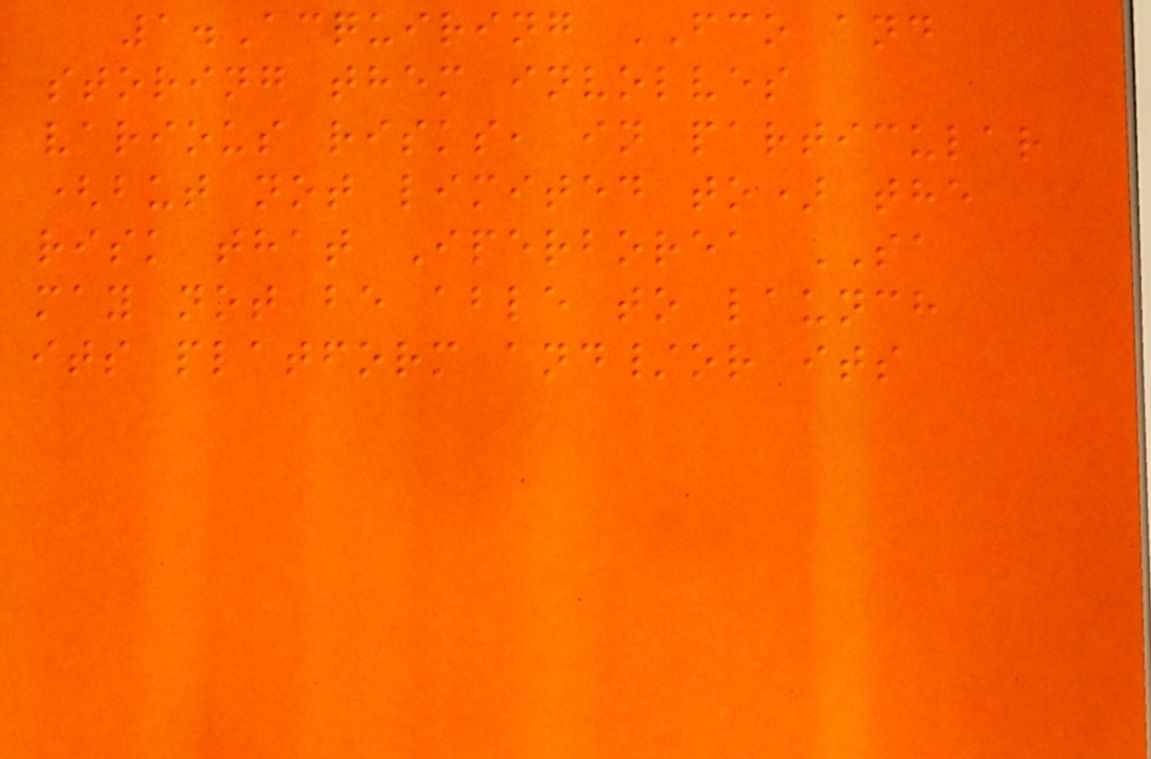1.Acquiring FCO and
storing them involves
various risks, in particular
(but not limited to) the
risk that Iperborea SA
may not be able to launch
its platform and/or its
